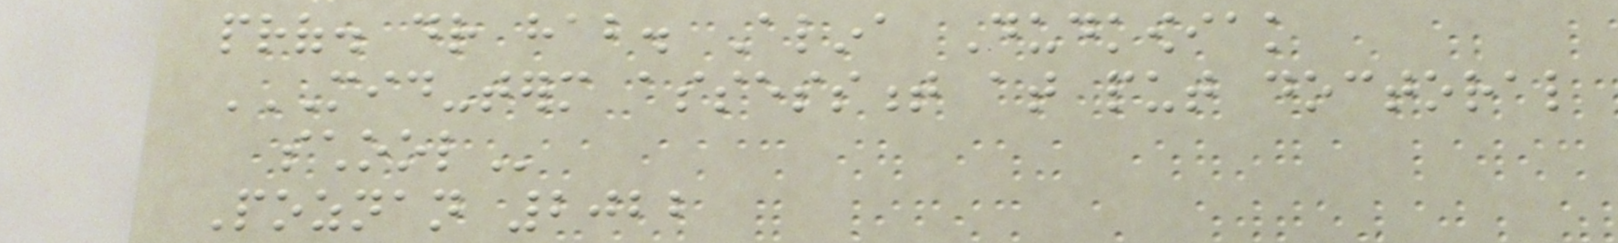prof. dr hab. Alina Dudkowiak
MID-TERM ASSESSMENT AT PUT DOCTORAL
SCHOOL
Poznan 2022
